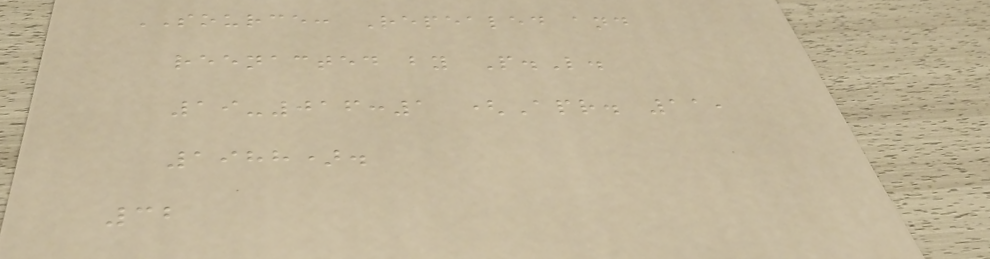SOURCE: Repealed and
reenacted by P.L.
19-016:1 (Apr. 11,
1988).
32
